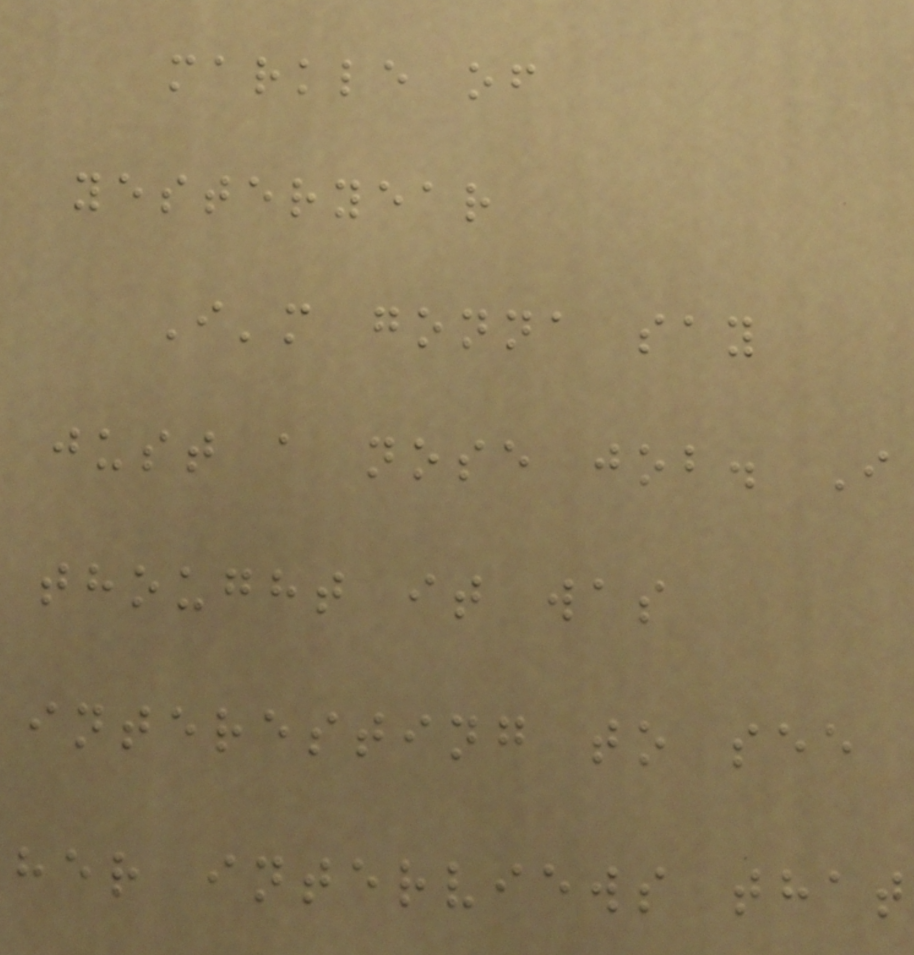markle of
yesteryear
I'm gonna say
just a nose job. I
thought it was
interesting to see
her interviews that
